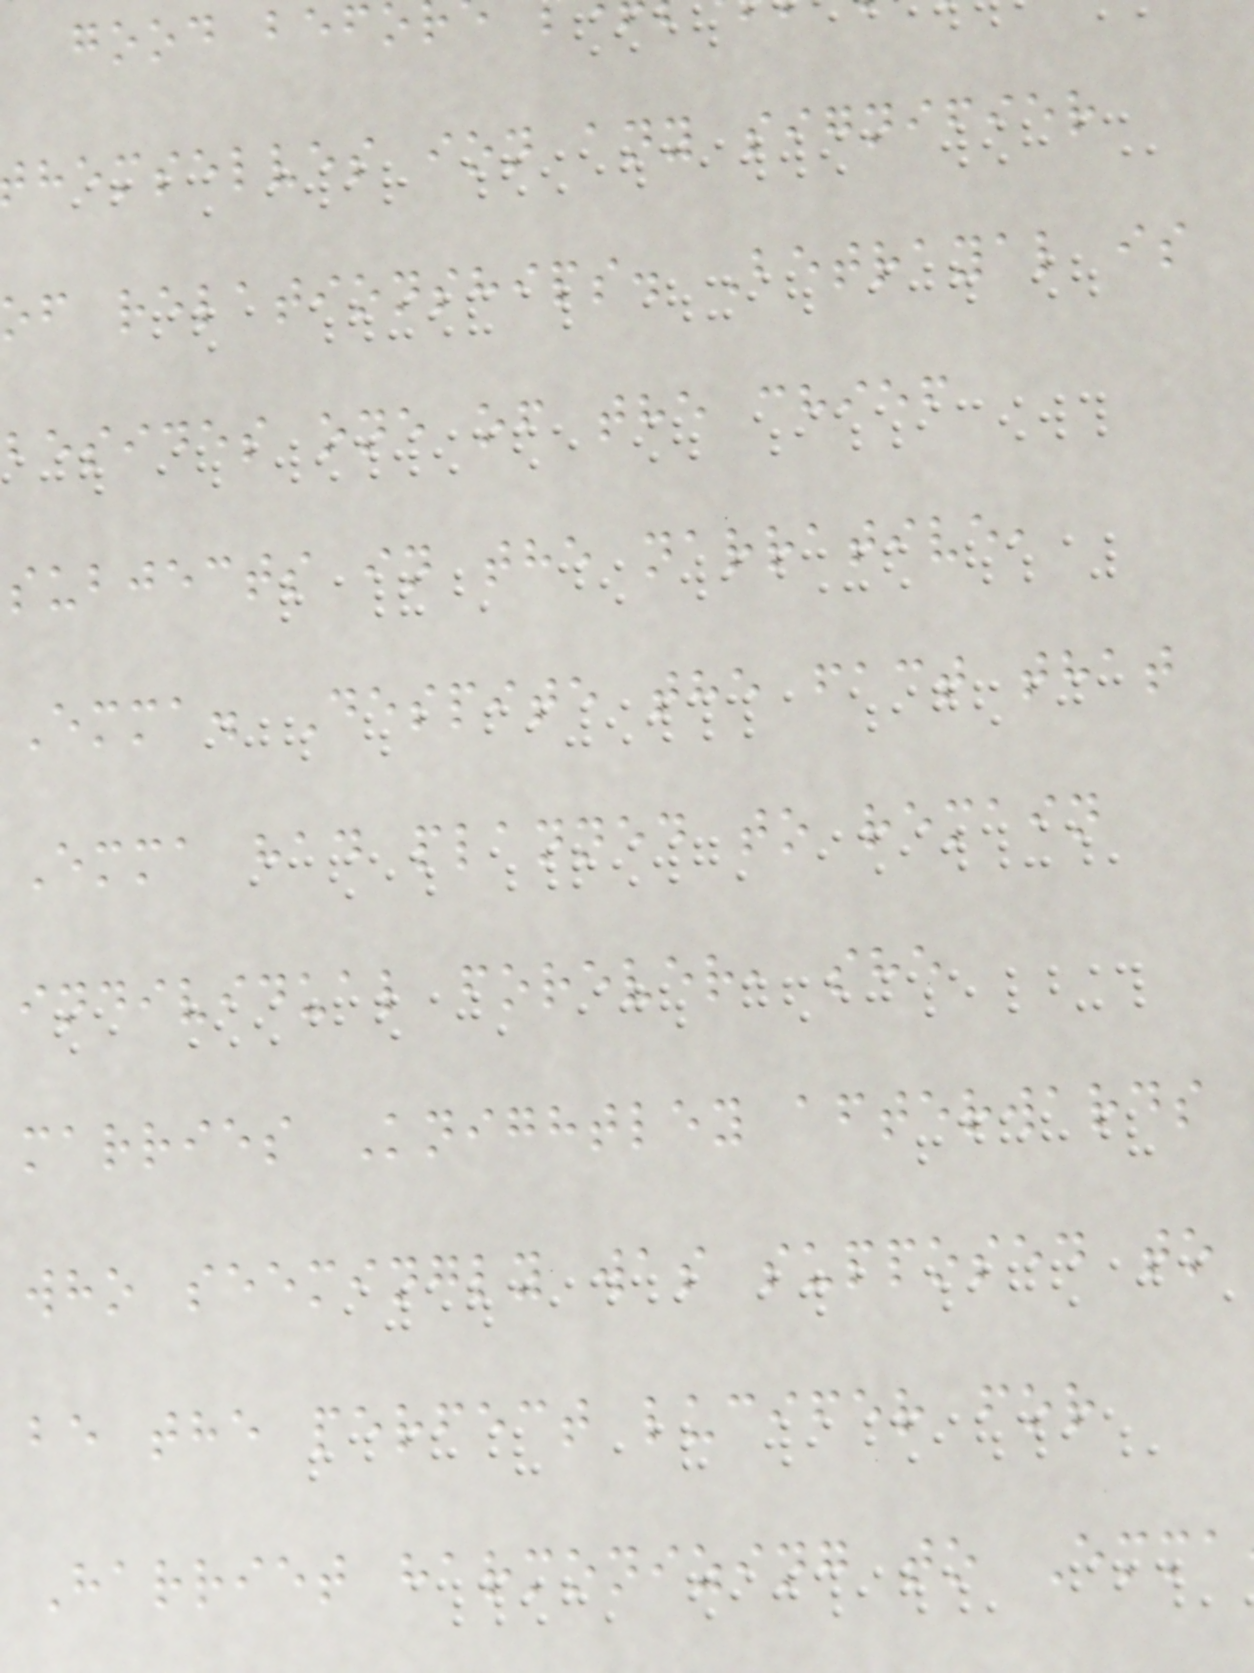good befo
hemselves ion any signifier
of relationships. Betrayal is
besides one of the chief
subjects in the narrative,
Emma. Despite the fact that
Emma had planned to remain
individual forever, she
marries Knightley afterwards
who seemingly was supposed to
be the perfect lucifer for
Harriet harmonizing to Emma
